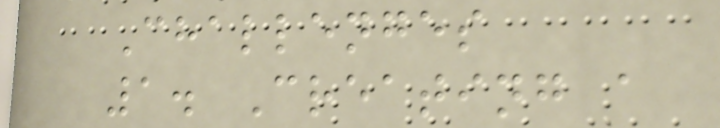Challenges
1. Creating a
